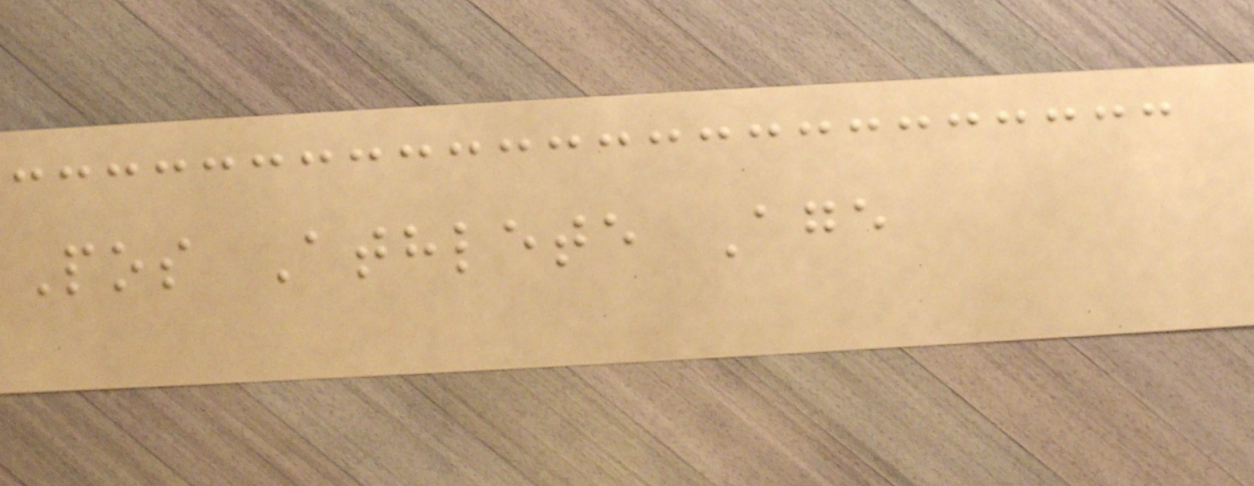Pos Athlete Age
